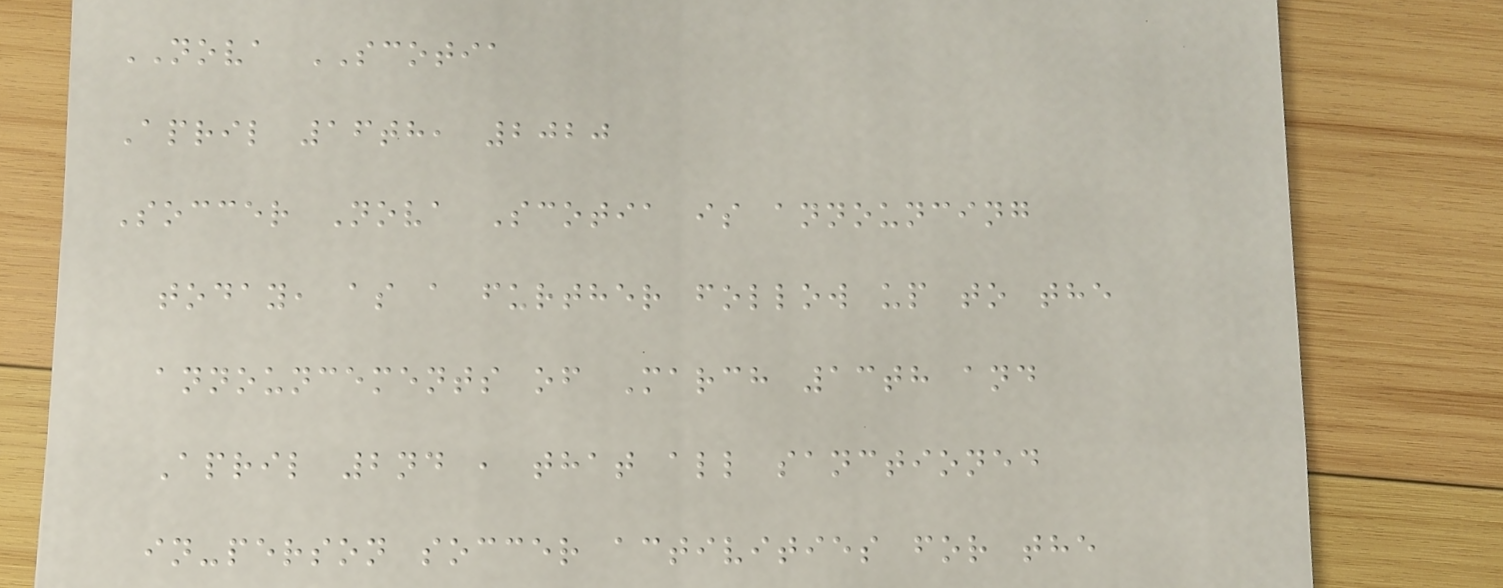NOVA SCOTIA
April 16th, 2020
Soccer Nova Scotia is announcing
today, as a further follow up to the
announcements of March 13th and
April 2nd , that all sanctioned
in-person soccer activities for the
